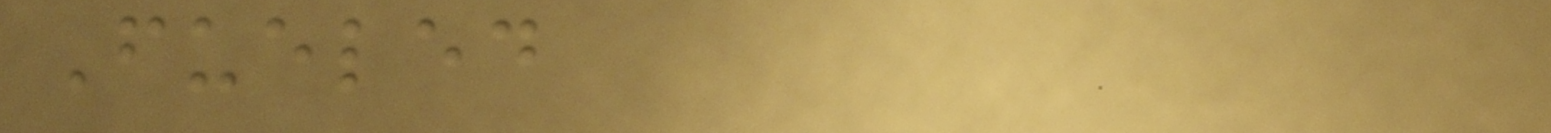Fueled
